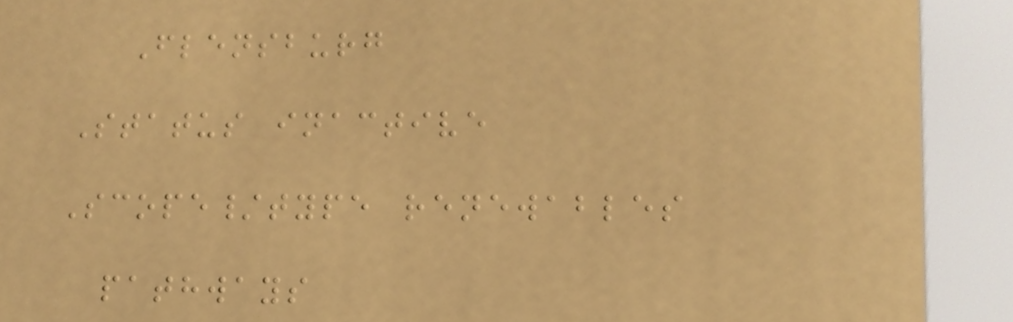Flensburg
Status inactive
Scope/type renewables
pathways
